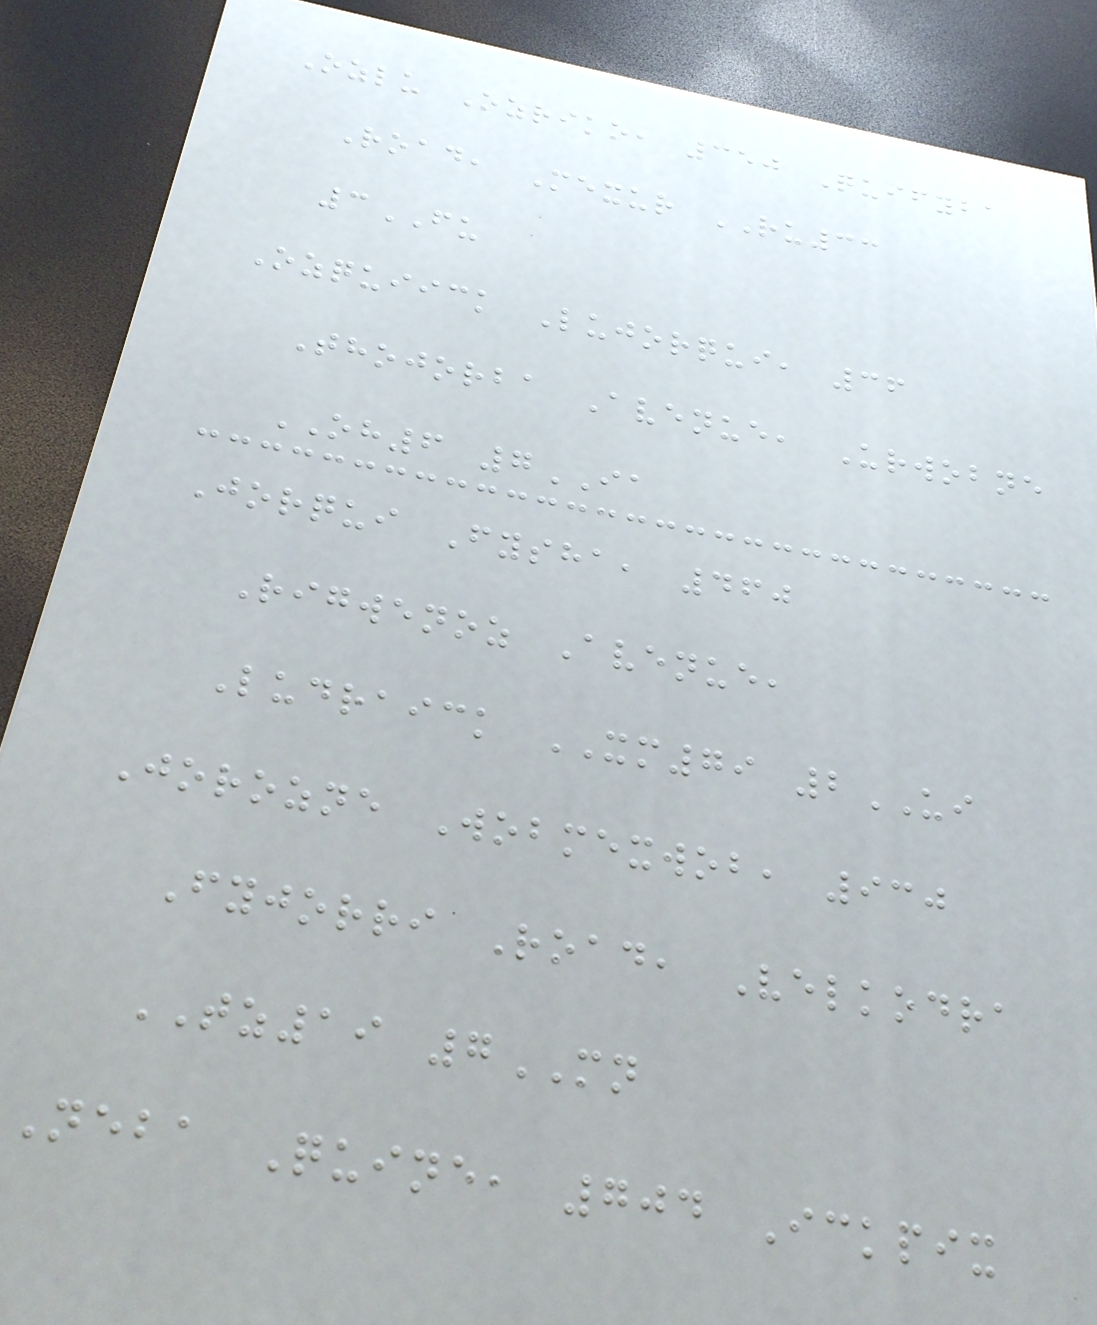Ozlu Ozriko, 350 Quifyba
Road, Mexur RU33
3FU
Ozquiick Lujorqui, 36
Thojorba Avenue, Urwobne
OH6 7IA
Jorqui Fysha, 460
Rigwenoz Avenue,
Ludraick XM79 2UI
Jorozne Wobmexwob, 930
Fyjorri Road, Velkodra
TZ19 7MN
Neba Quine, 704 Ickpix
